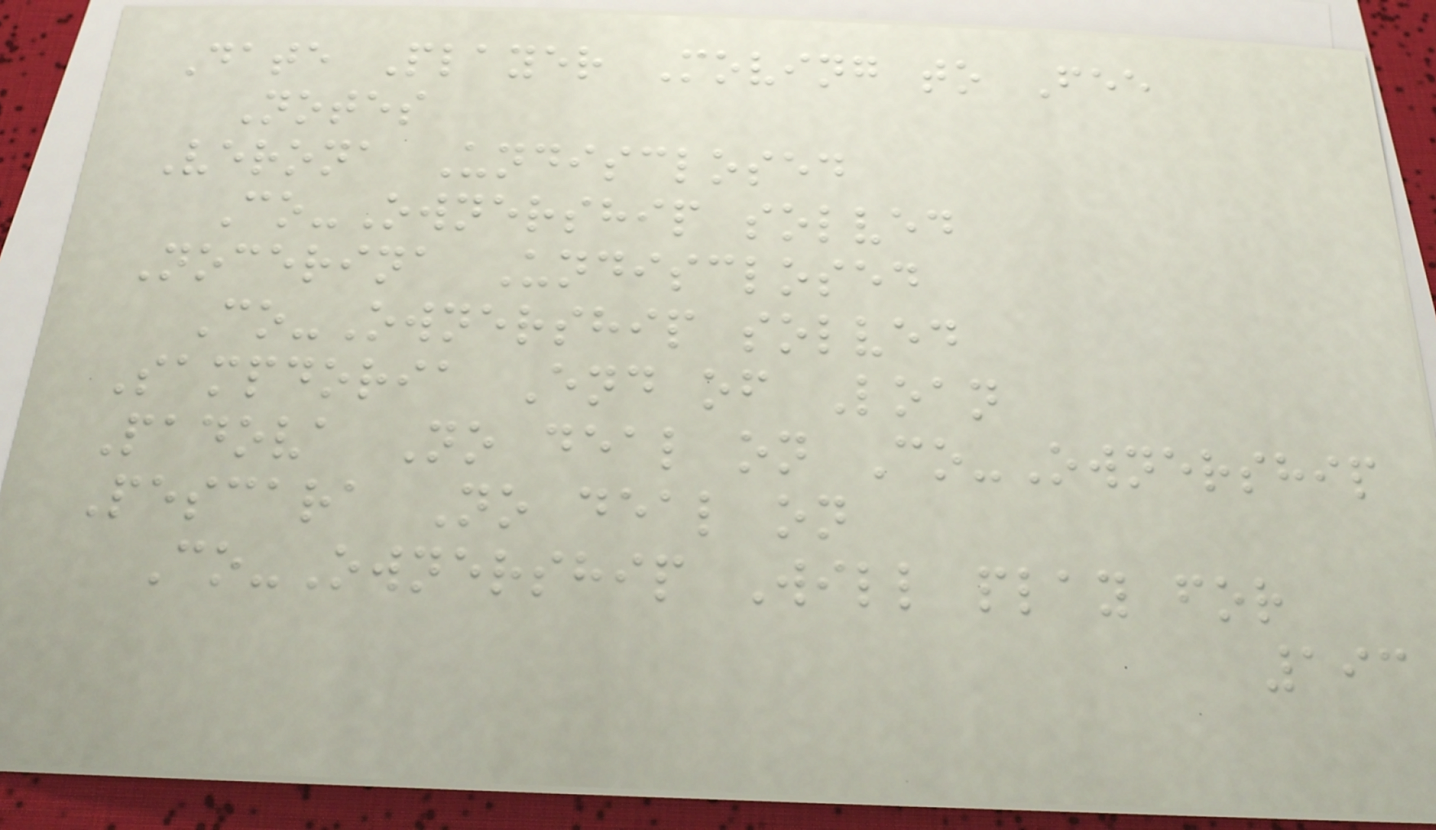Date Player Moving to Fee
Notes
Verona Undisclosed
Co-Ownership solved
Nocerina Undisclosed
Co-Ownership solved
Sampdoria End of Loan
Padova No deal on Co-Ownership
Pescara No deal on
Co-Ownership Will play for
193
